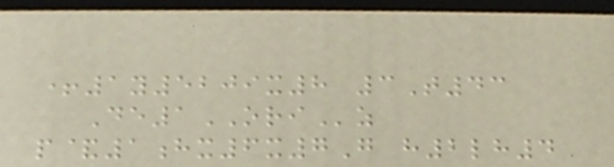+1y5209x8 3T43
De1ORIz
p&1hx6x7G h2lh4
